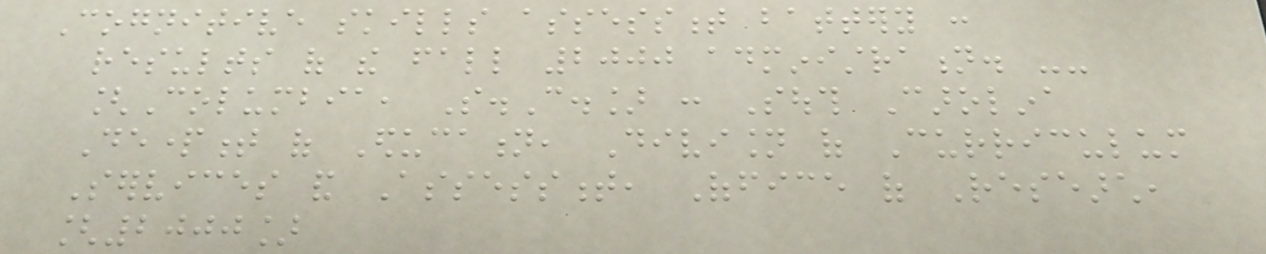Cognitive skills assessment battery :
results of the fall 2000 administration. --
[Columbia, S.C.] : South Carolina
Department of Education, Division of Curriculum
Services and Assessment, Office of Research,
[2000]
